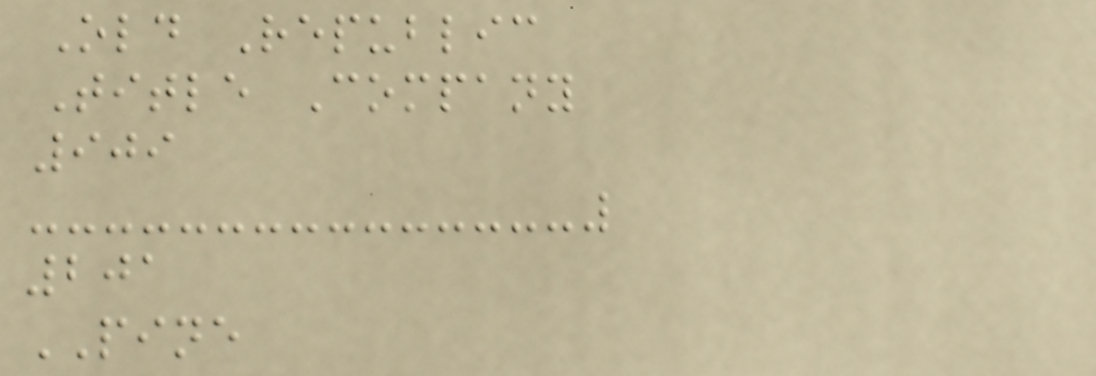Old Republic
Title Company
909
201
PINE
